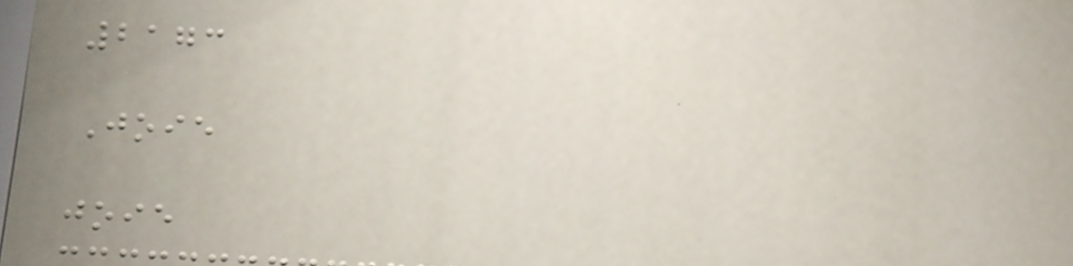2173
Joie
joie
